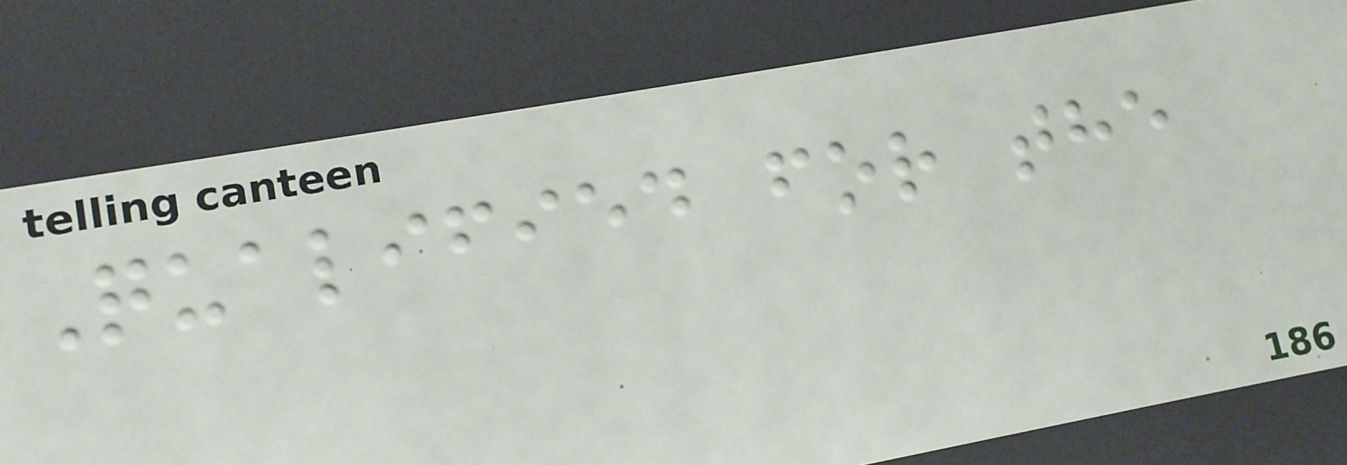Qualified for the
